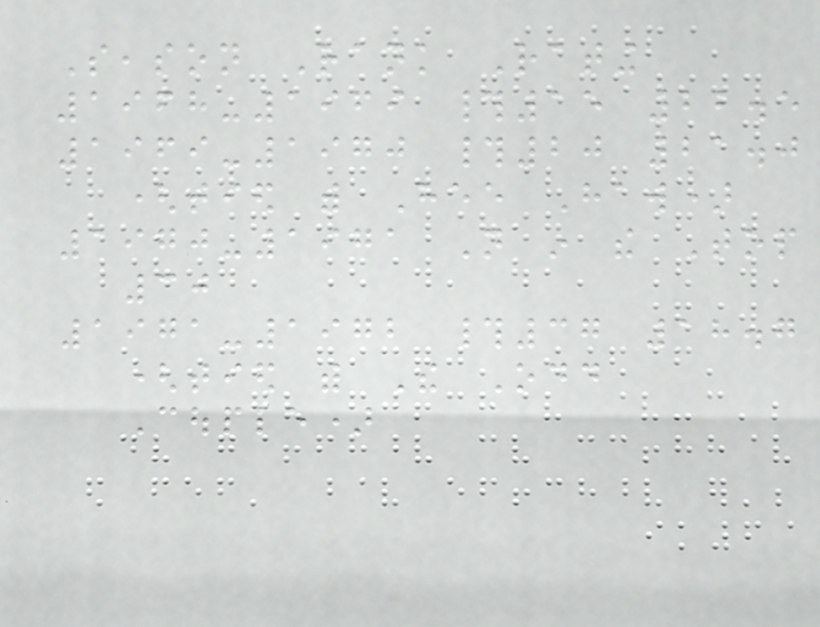Season Rank Rating
1968-1969 #15 22.5
1969-1970 #20 21.0
(tied with Hee Haw)
1970-1971 Not in the Top
30
1971-1972 #37 18.7
(tied with The Odd
Couple)
